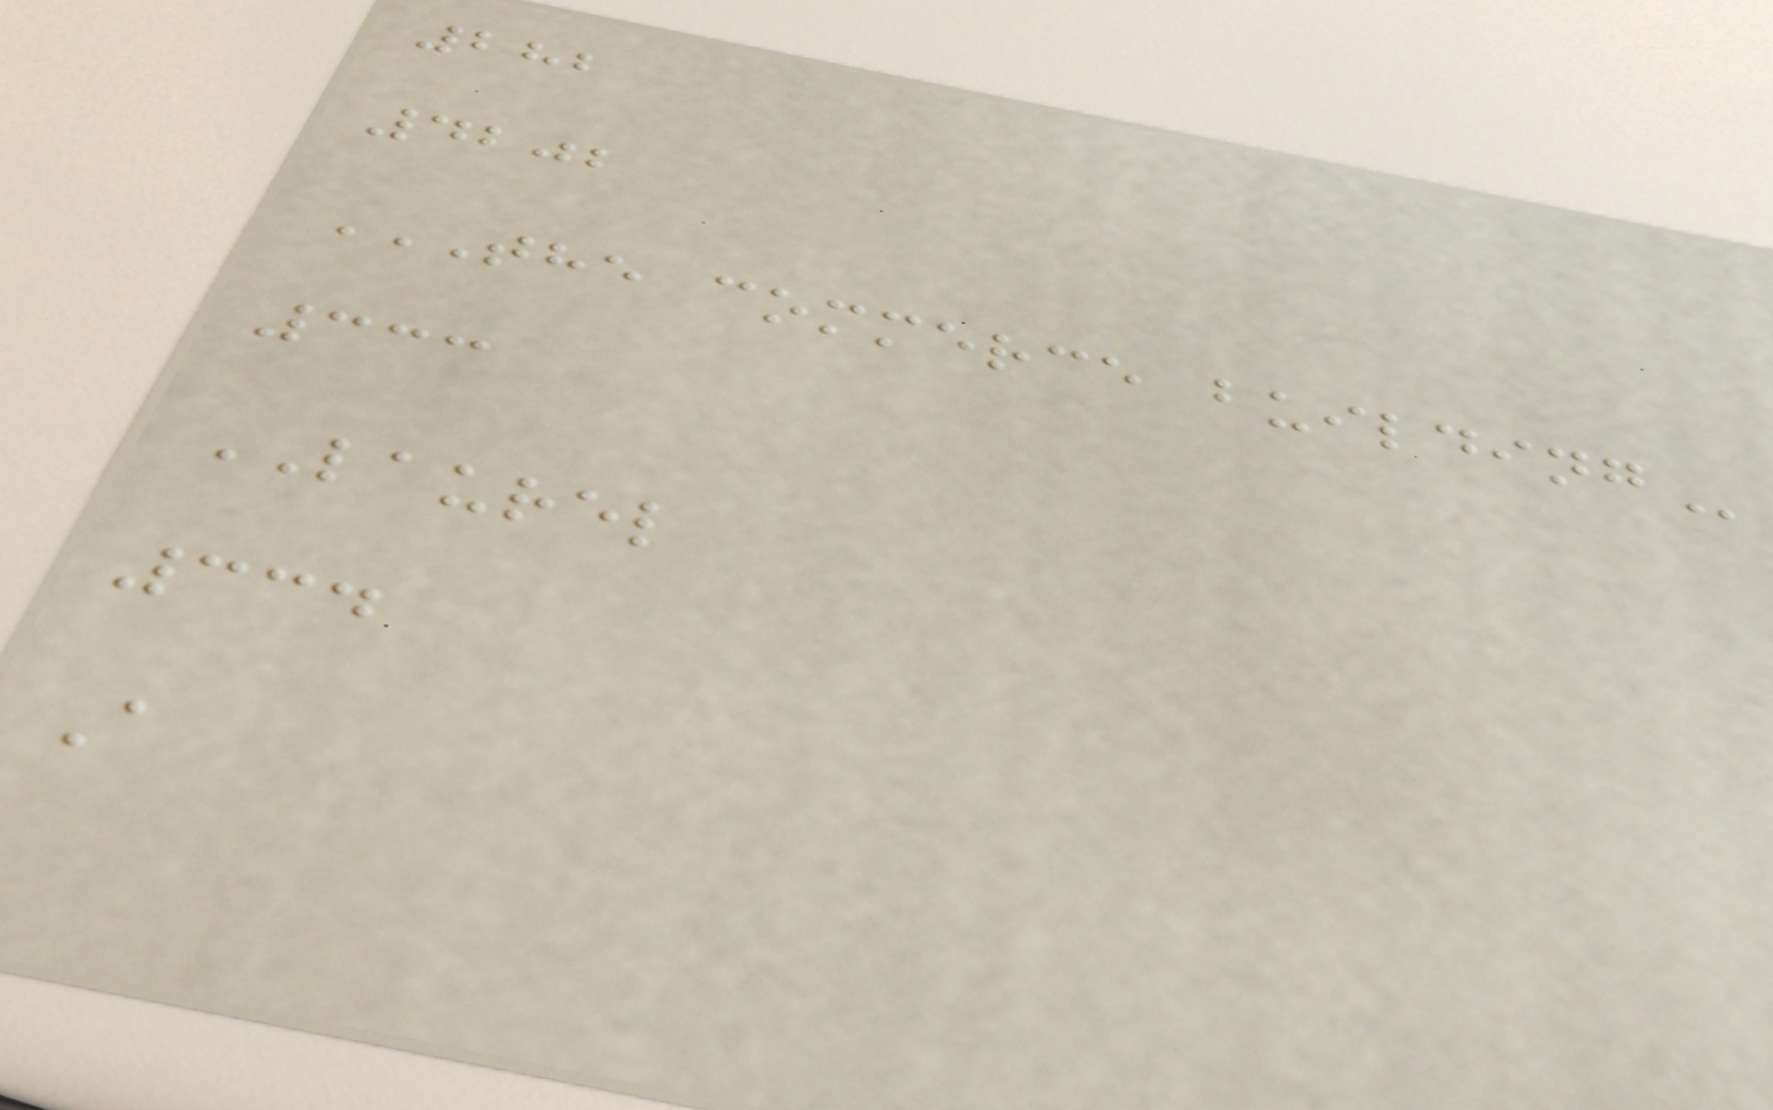282
4202
THE COMMERCE BUILDING
333
LAUREL
334
A
